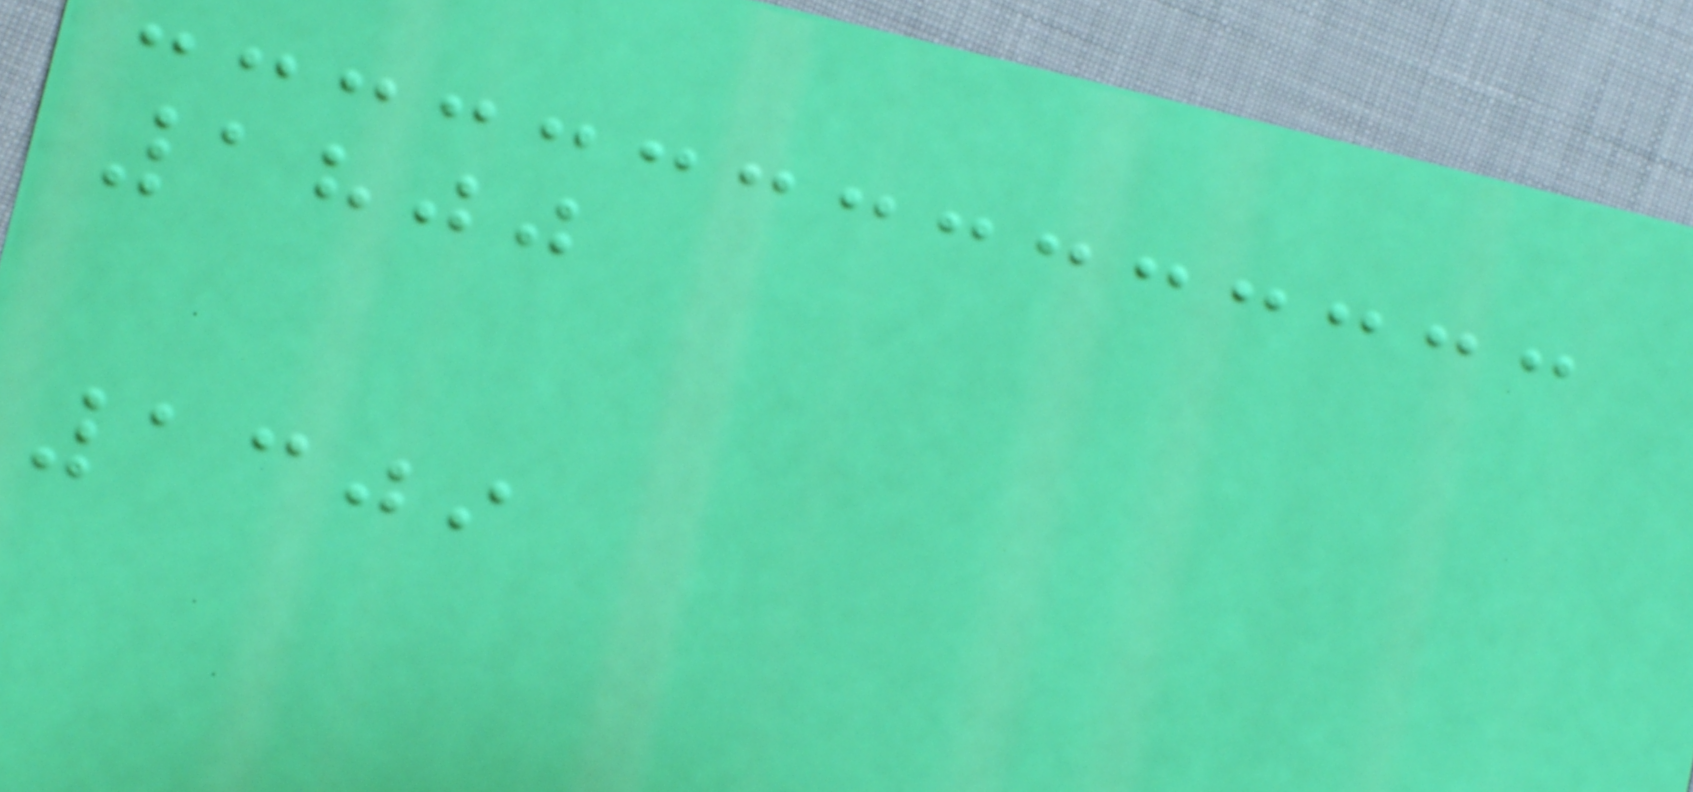1800
1309
